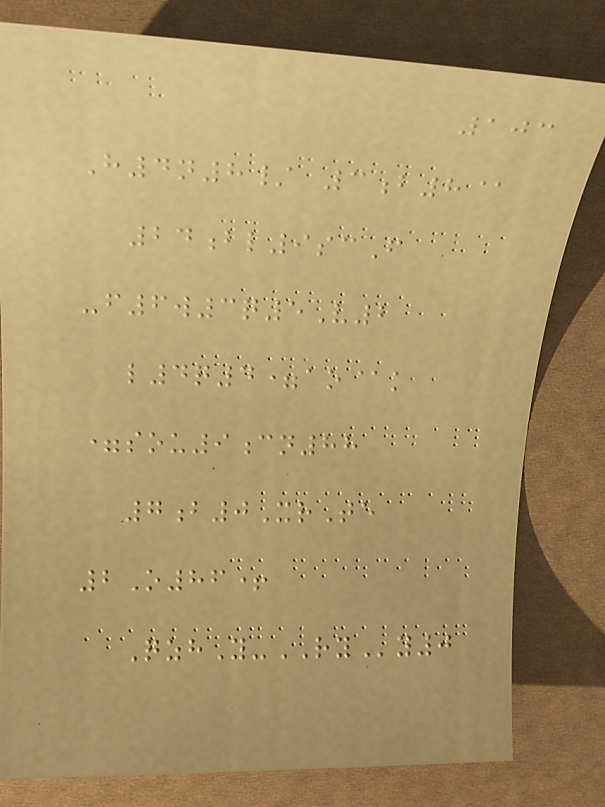103
H4n8/ 3b8@
24bl9scF
-f6w3q5V2
l4q4=ao@k
=sou9cn88
7b0XrTe
2O86+
QzhY-RYy0
